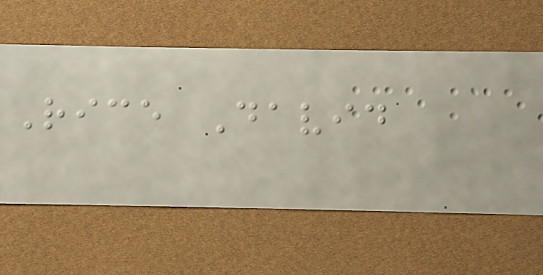Rice David
